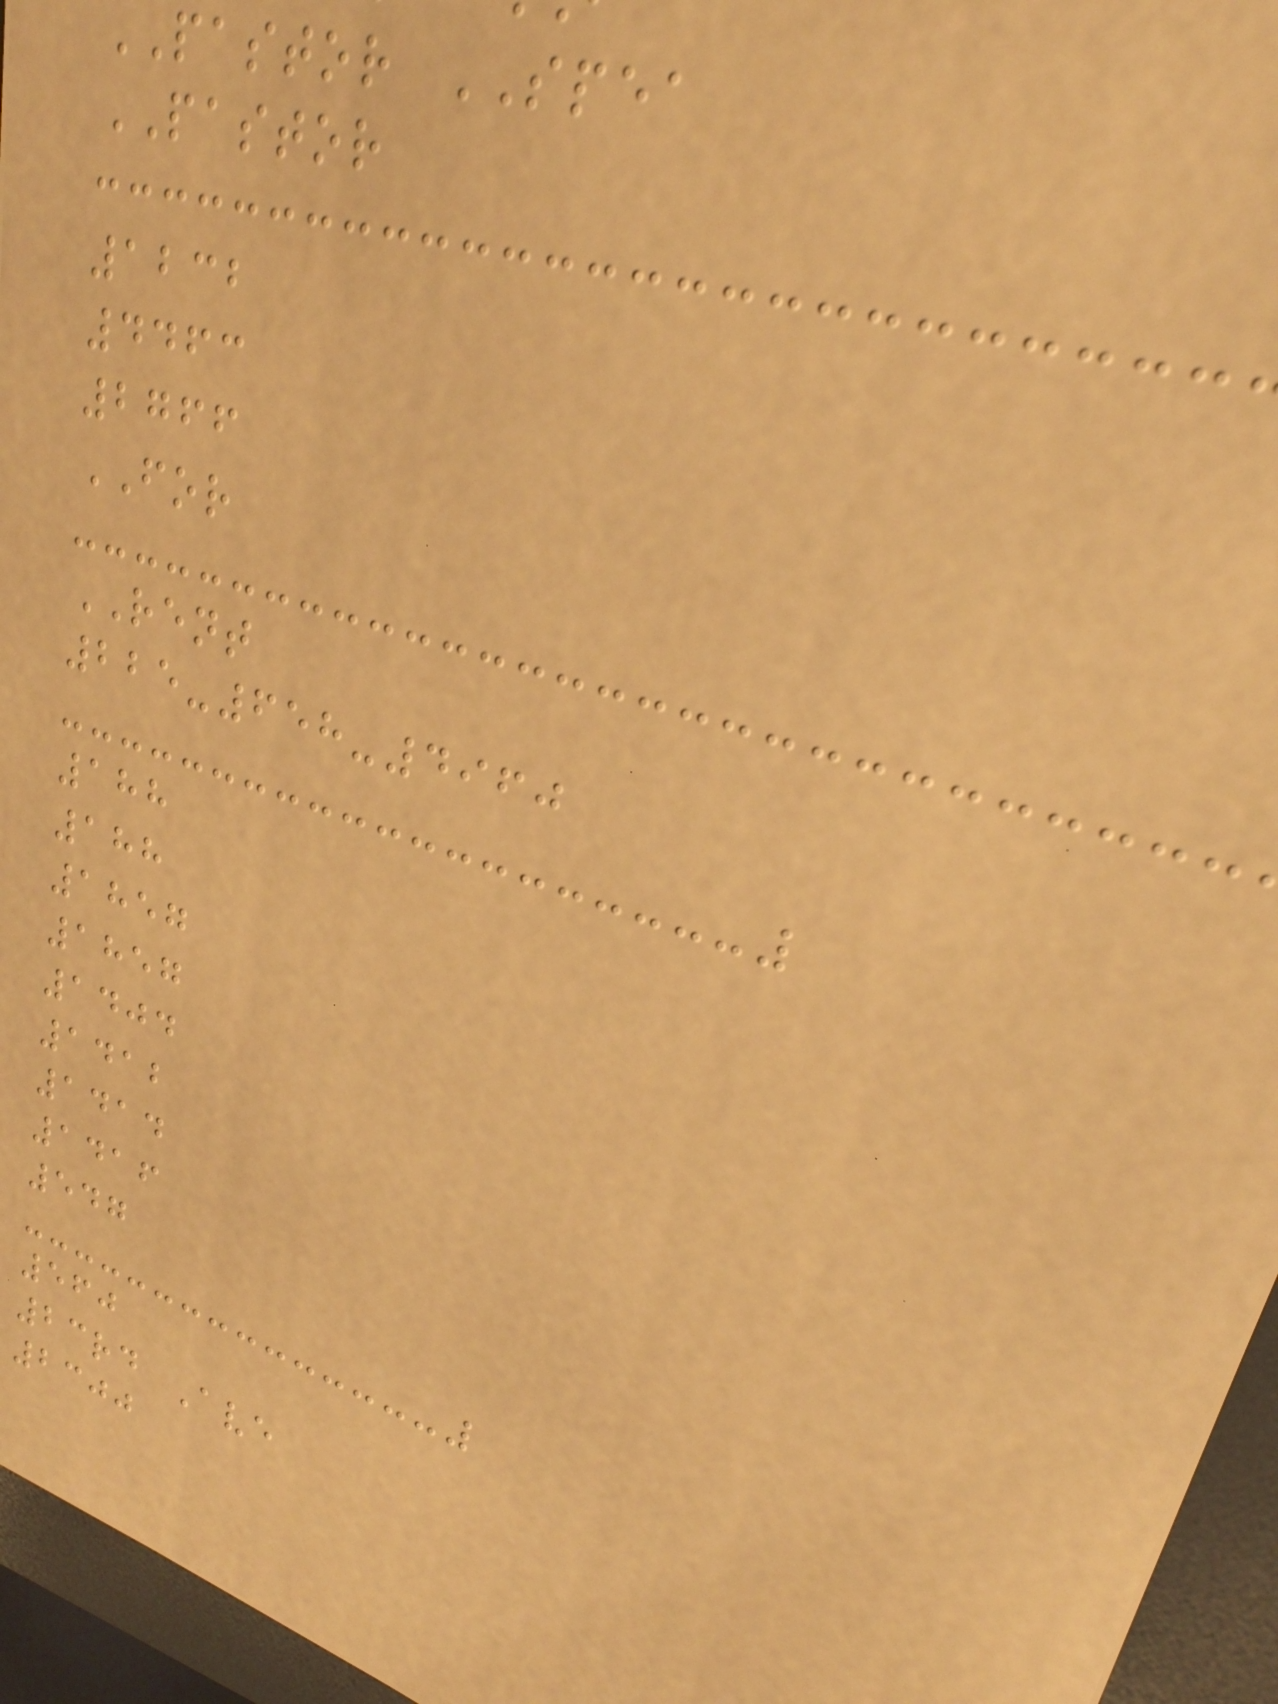PASTOR SPEA
PASTOR
1232
4463
2766
FOR
RENT
225-658-4960
188
188
1857
1857
1404
1412
1414
1416
547
560
23rd Ave
2300
